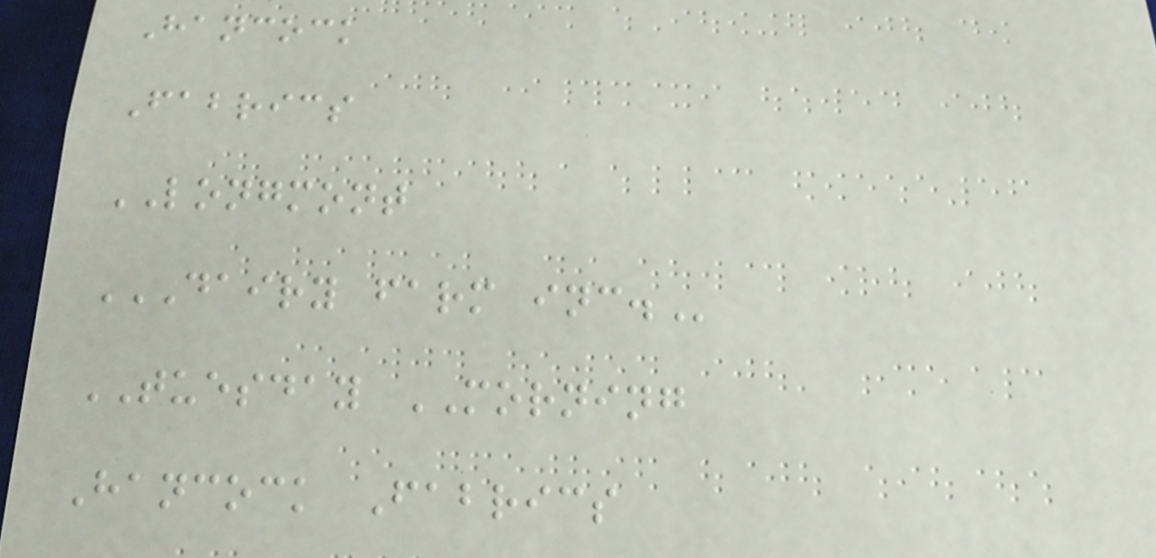Hancock
Fabrics
LONGMONT
DAIRY FARM INC.
TUESDAY MORNING
Hancock Fabrics
